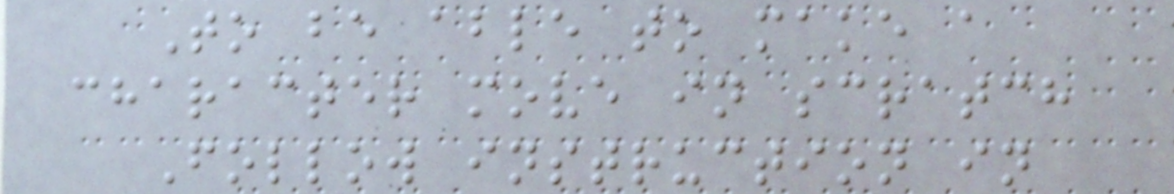To be able to make a
character move in scratch
Follow instruction in
